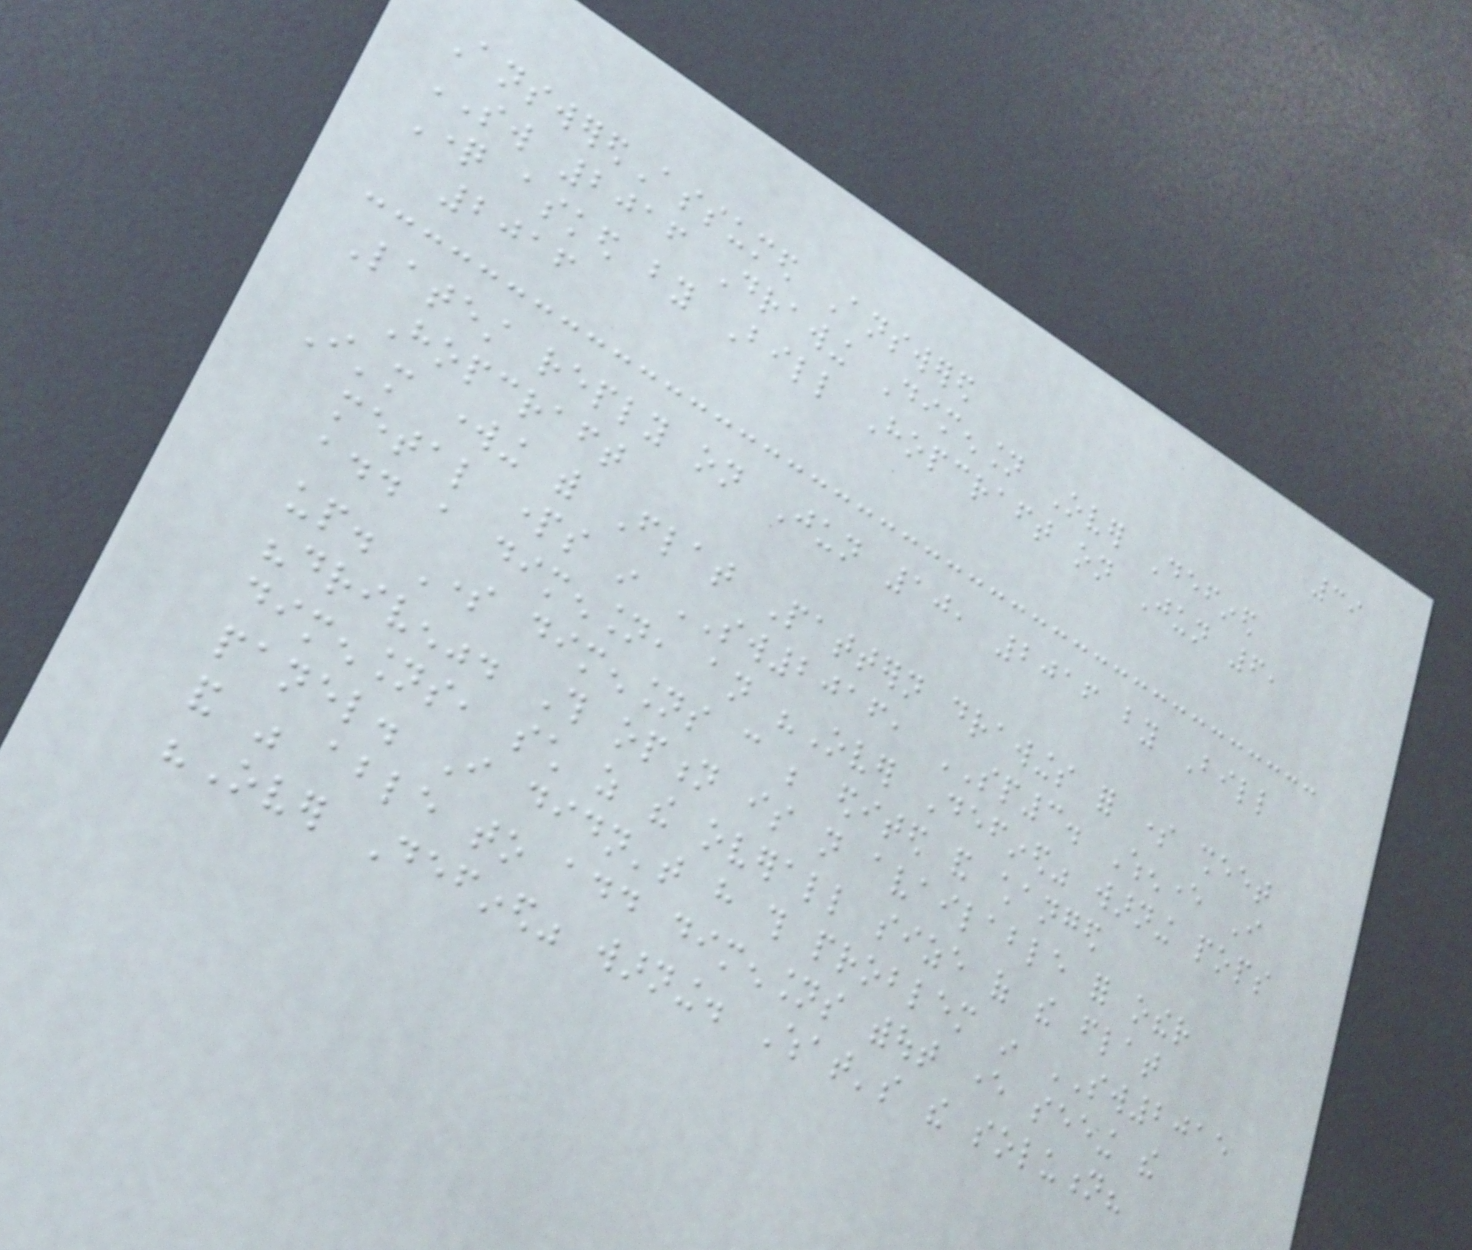39
AnsweredAssumed Answered
SW 2016 Drawing Dimension Over Defined
Question asked by Bill Hopcraft on Jun 6,
2016
Latest reply on Jun 10, 2016 by Bill
Hopcraft
I'm working with Flat Pattern drawings for some sheet
metal parts in SW2016, SP3. Whenever I
add a dimension, an "Over Defined" warning pops
up. Some dimensions can be edited and changed
"driven". This option is not available for other
dimensions, such as the overall size of the flat
panel. I didn't have this problem in SW2015
and was able to add dimensions without ever seeing the
"Over Defined" warning. What's the solution?
